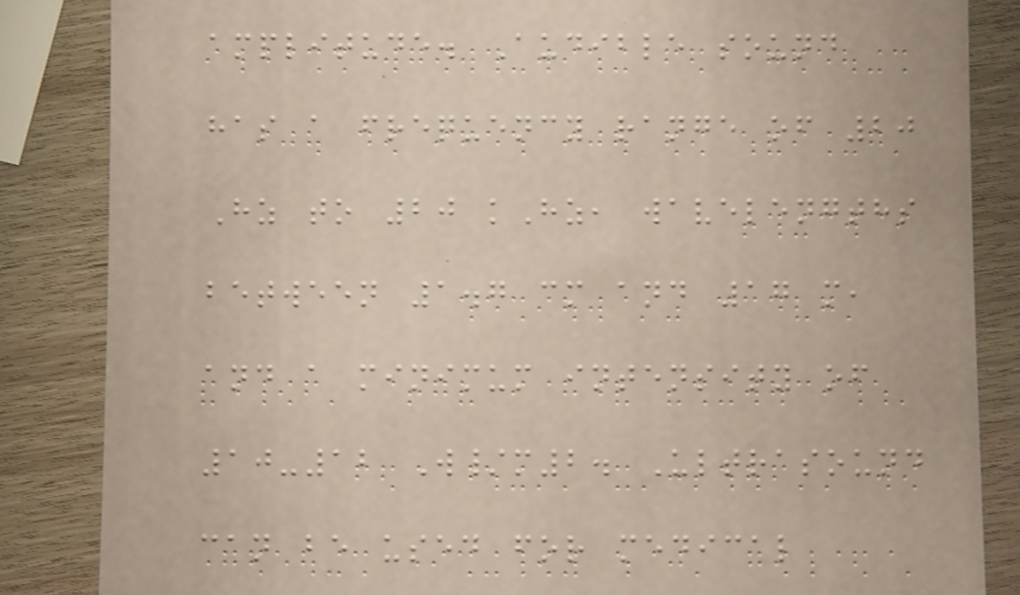amplitude. Audible sound
has a frequency range of 20
Hz to 20 kHz, wavelengths
between 1.7 cm and 17 m,
and a minimum intensity of
10-12 W/m2. Ultrasound
can be used for medical
